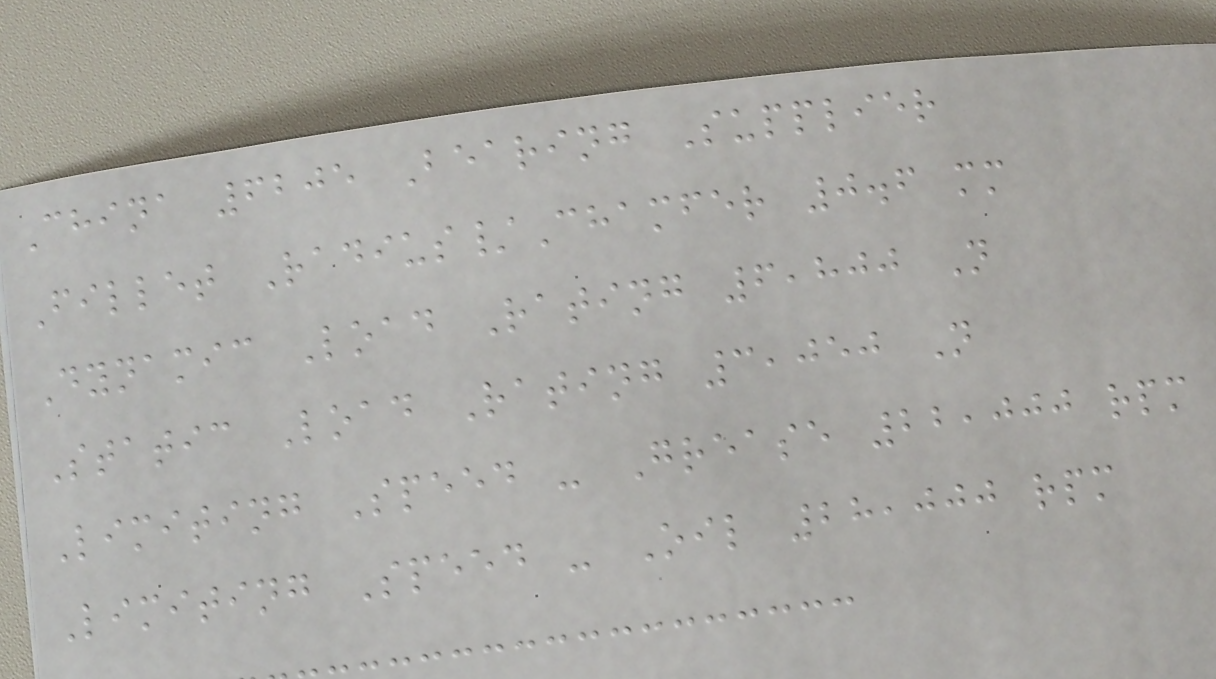China 6205 Bearing Supplier
Fillet Radius/Chamfer 0.6 mm
Dynamic Load Rating 6,800 N
Static Load Rating 3,050 N
Limiting Speed - Grease 22,000 rpm
Limiting Speed - Oil 28,000 rpm
